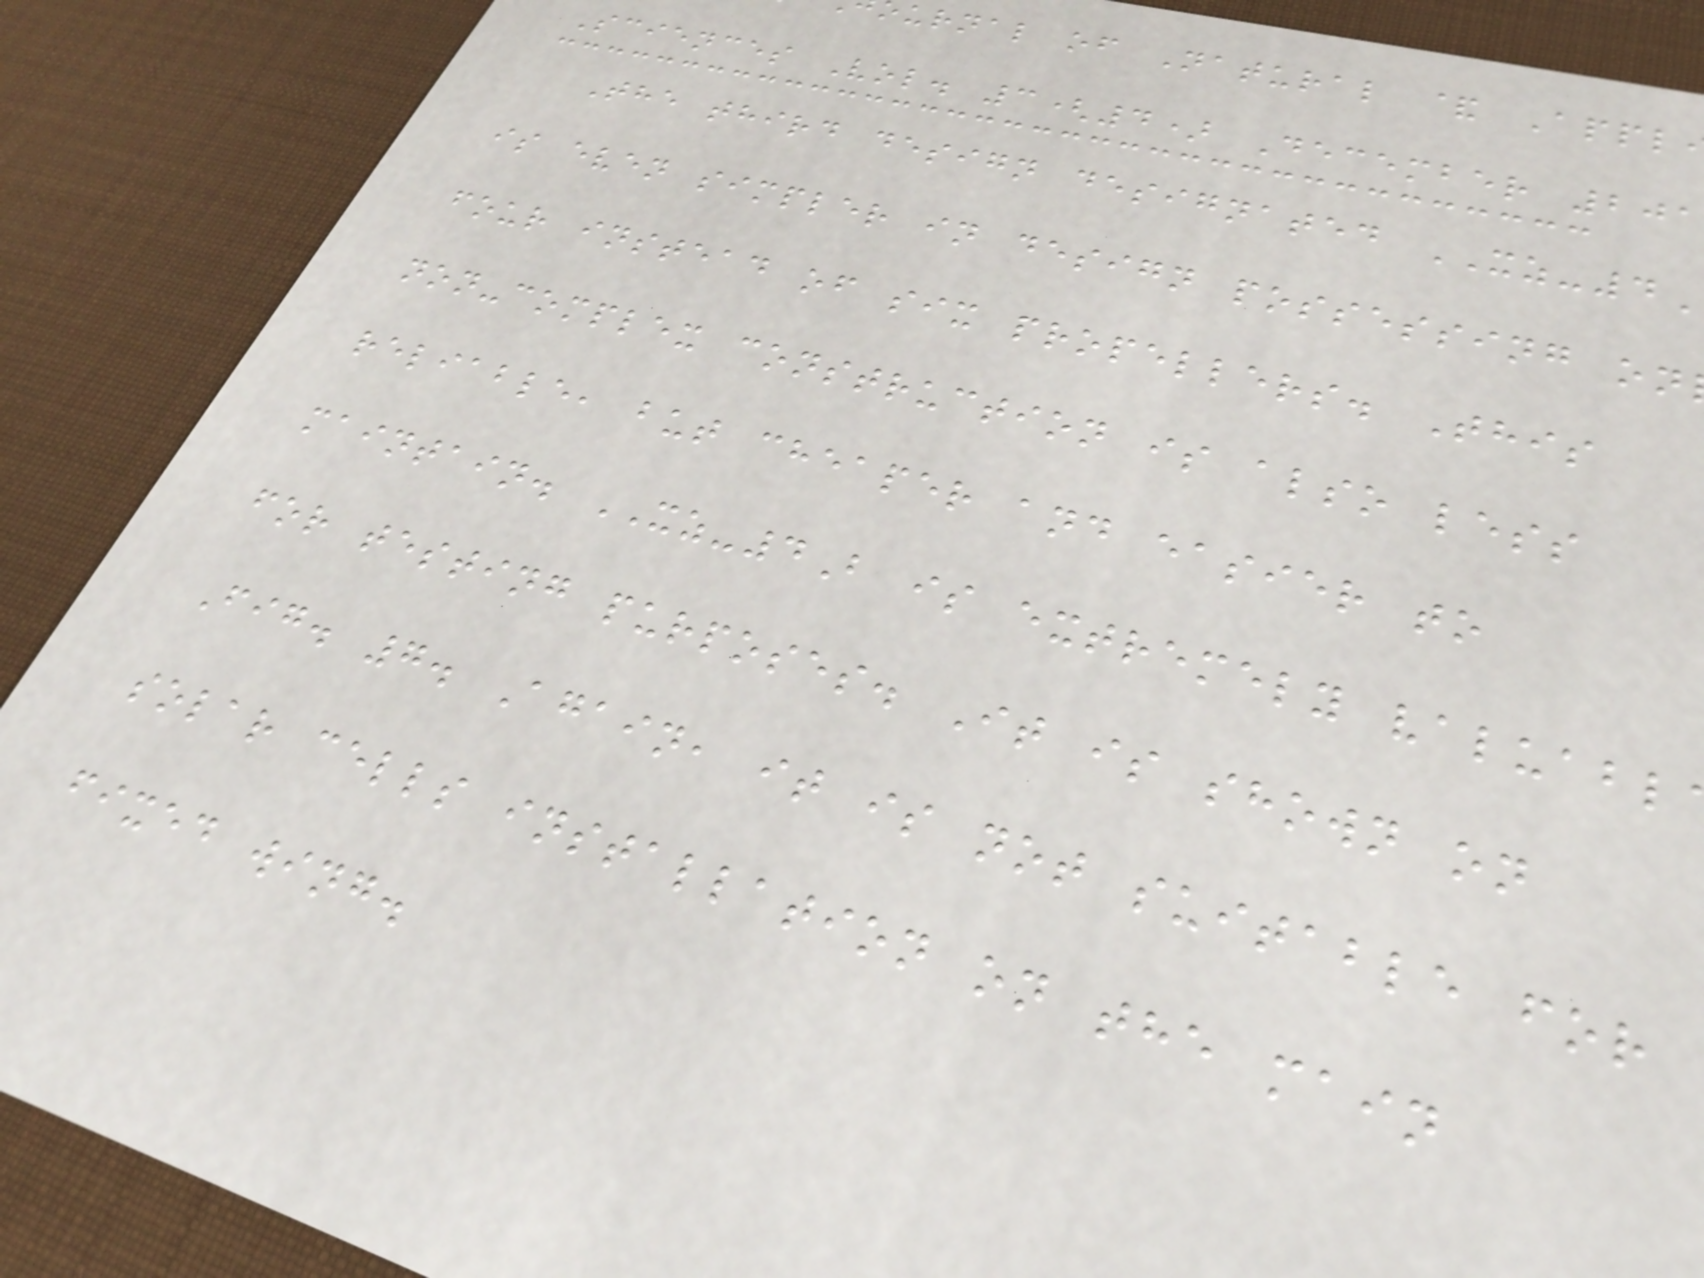urnal of Natural & Appl
Sciences Vol. 3(4) December 201
The third design designated XZ-4
is even simpler in design possessing on
four instead of six propellers. This
non-complex construction is also less
reliable, but cheaper and easier to
maintain. XZ-4B is extremely valuabl
for testing purposes. It is shown on
Fig. 7. Again, it is not suitable for
solar cells installation on the main
fixed wing.
